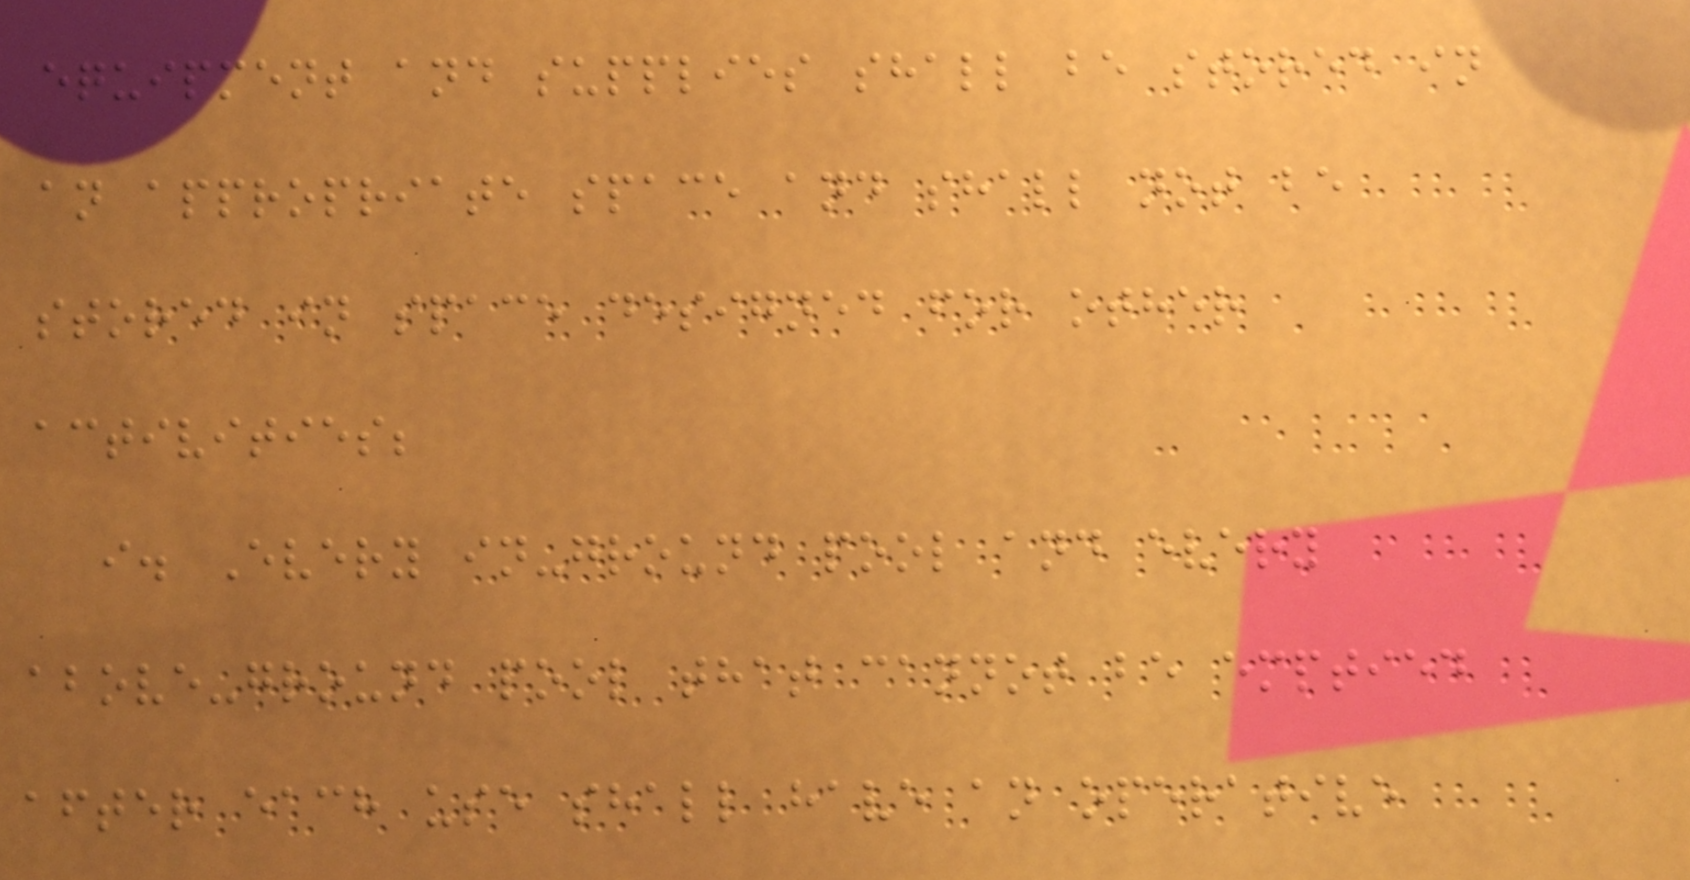equipment and supplies shall be stored in
an appropriate space and shall not be
stored in space designed for other
activities;
i. Every in-ground pool and every
above-ground pool that cannot be emptied
after each use shall have an operative
